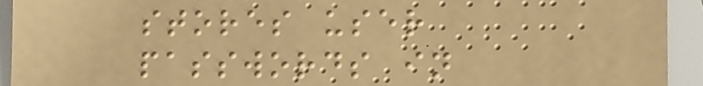stores user
passwords in
